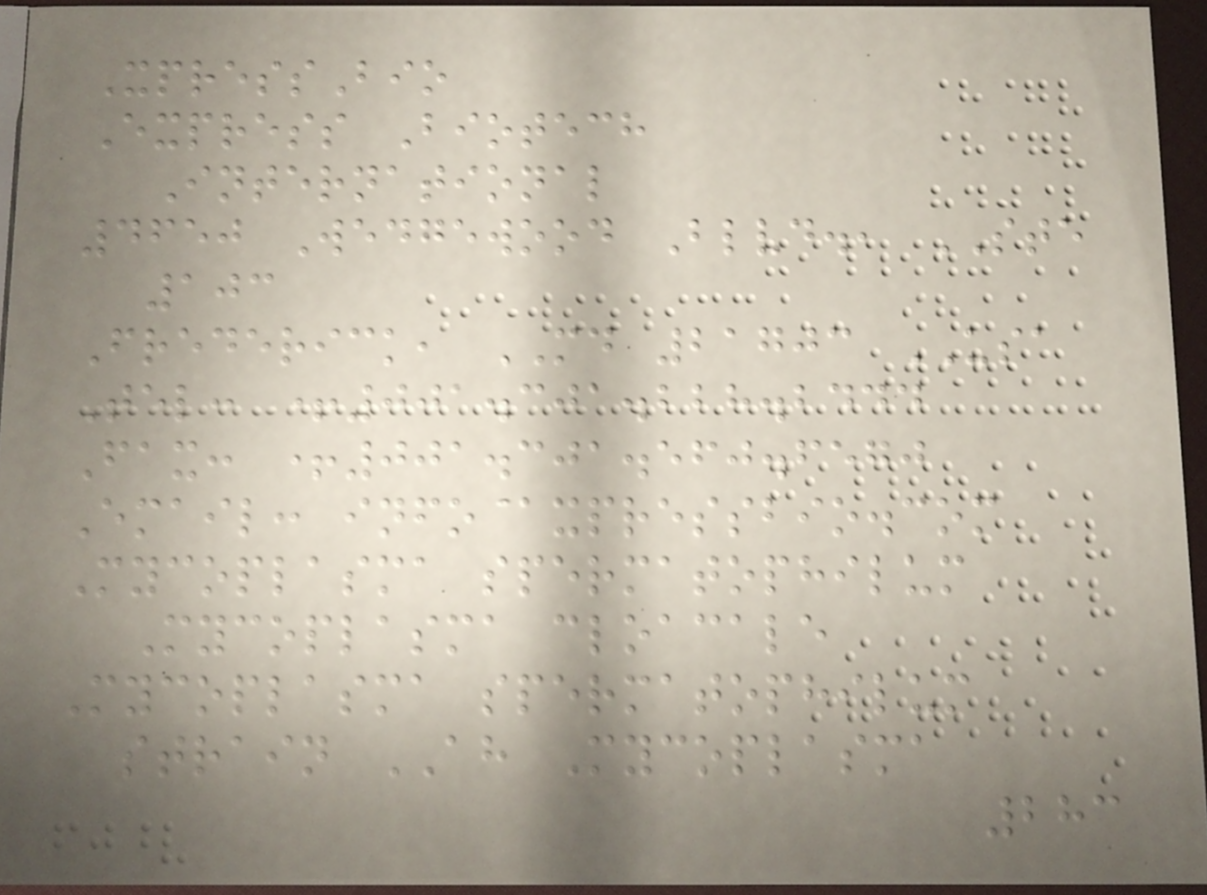XpressBio
Express Biotech
International
4650 Wedgewood Blvd., STE
103
Frederick, MD 21703 USA
Tel: +001.301.228.2444
Fax: +001.301.560.6570
Email: info@xpressbio.com
Mycoplasma spermatophilum
Mycoplasma cloacale
Mycoplasma spermatophilum
strain AH Mycoplasma
283
